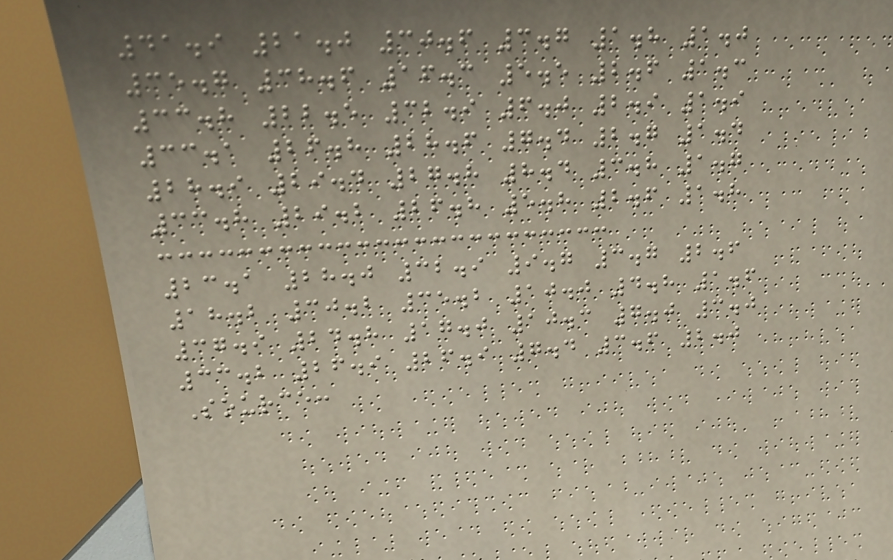41.9 21.0 30.6 3.7 1.8 1.0
35.7 38.6 16.3 5.5 2.6 1.3
33.8 22.5 32.9 6.0 2.9 1.9
33.1 26.8 28.6 7.4 2.7 1.4
28.9 29.4 27.8 8.4 3.8 1.7
33.8 29.2 26.8 5.8 2.6 1.8
23.1 28.0 32.9 9.7 3.7 2.6
18.2 30.2 35.2 10.0 4.8 1.6
37.9 24.8 17.0 10.3 7.0 3.0
33.2 26.9 26.9 7.4 3.6 2.0
Source:
